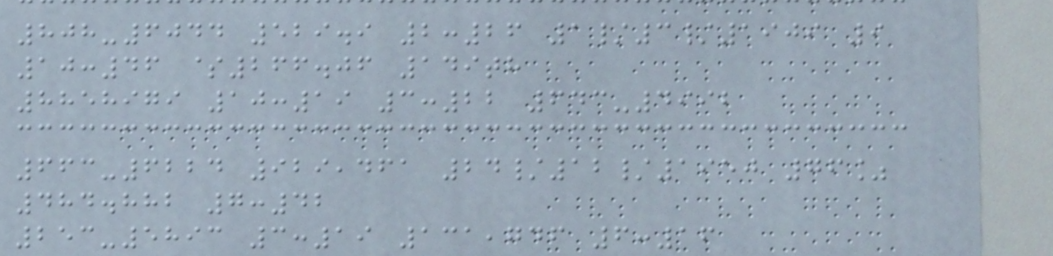808-6044 529.9 2:26 1/3/1909 9
10:46 $266.06 149th
8858979 10:19 3:22 643-4992
663-6224 929,461 24/12/1950 76%
484.882 7:42
253-5893 3:19 131,746 6:16
